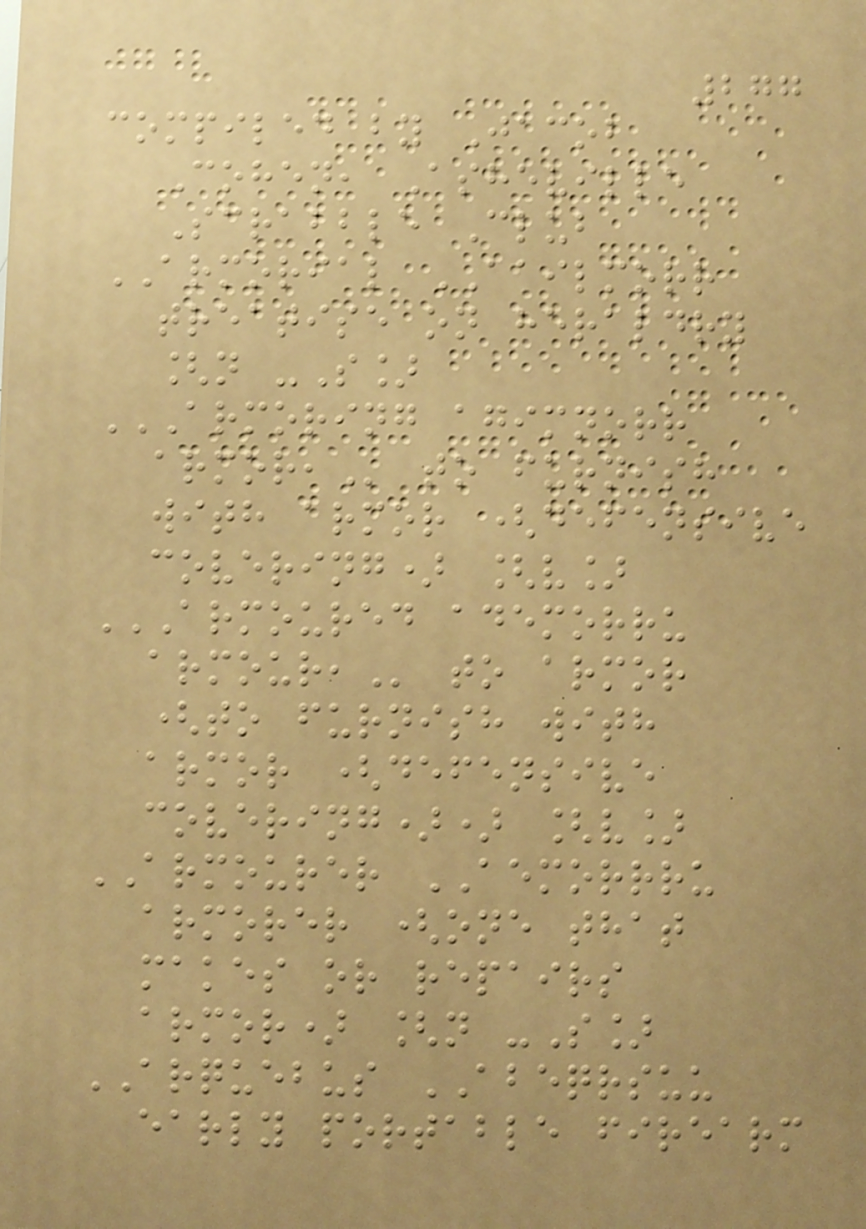277
compiled by Jacob
Cohen, Asheville
Scrabble Club
ARMORIAL AAILMORR
treatise on heraldry
[n -S]
ARMORING AGIMNORR
ARMOR, to furnish
with armor (defensive
covering) [v]
ARMOURED ADEMORRU
ARMOUR, to armor
(to furnish with
armor (defensive
covering)) [v]
ARMOURER AEMORRRU
armorer (one that
makes or repairs
armor) [n -S]
ARQUEBUS ABEQRSUU
early portable firearm
